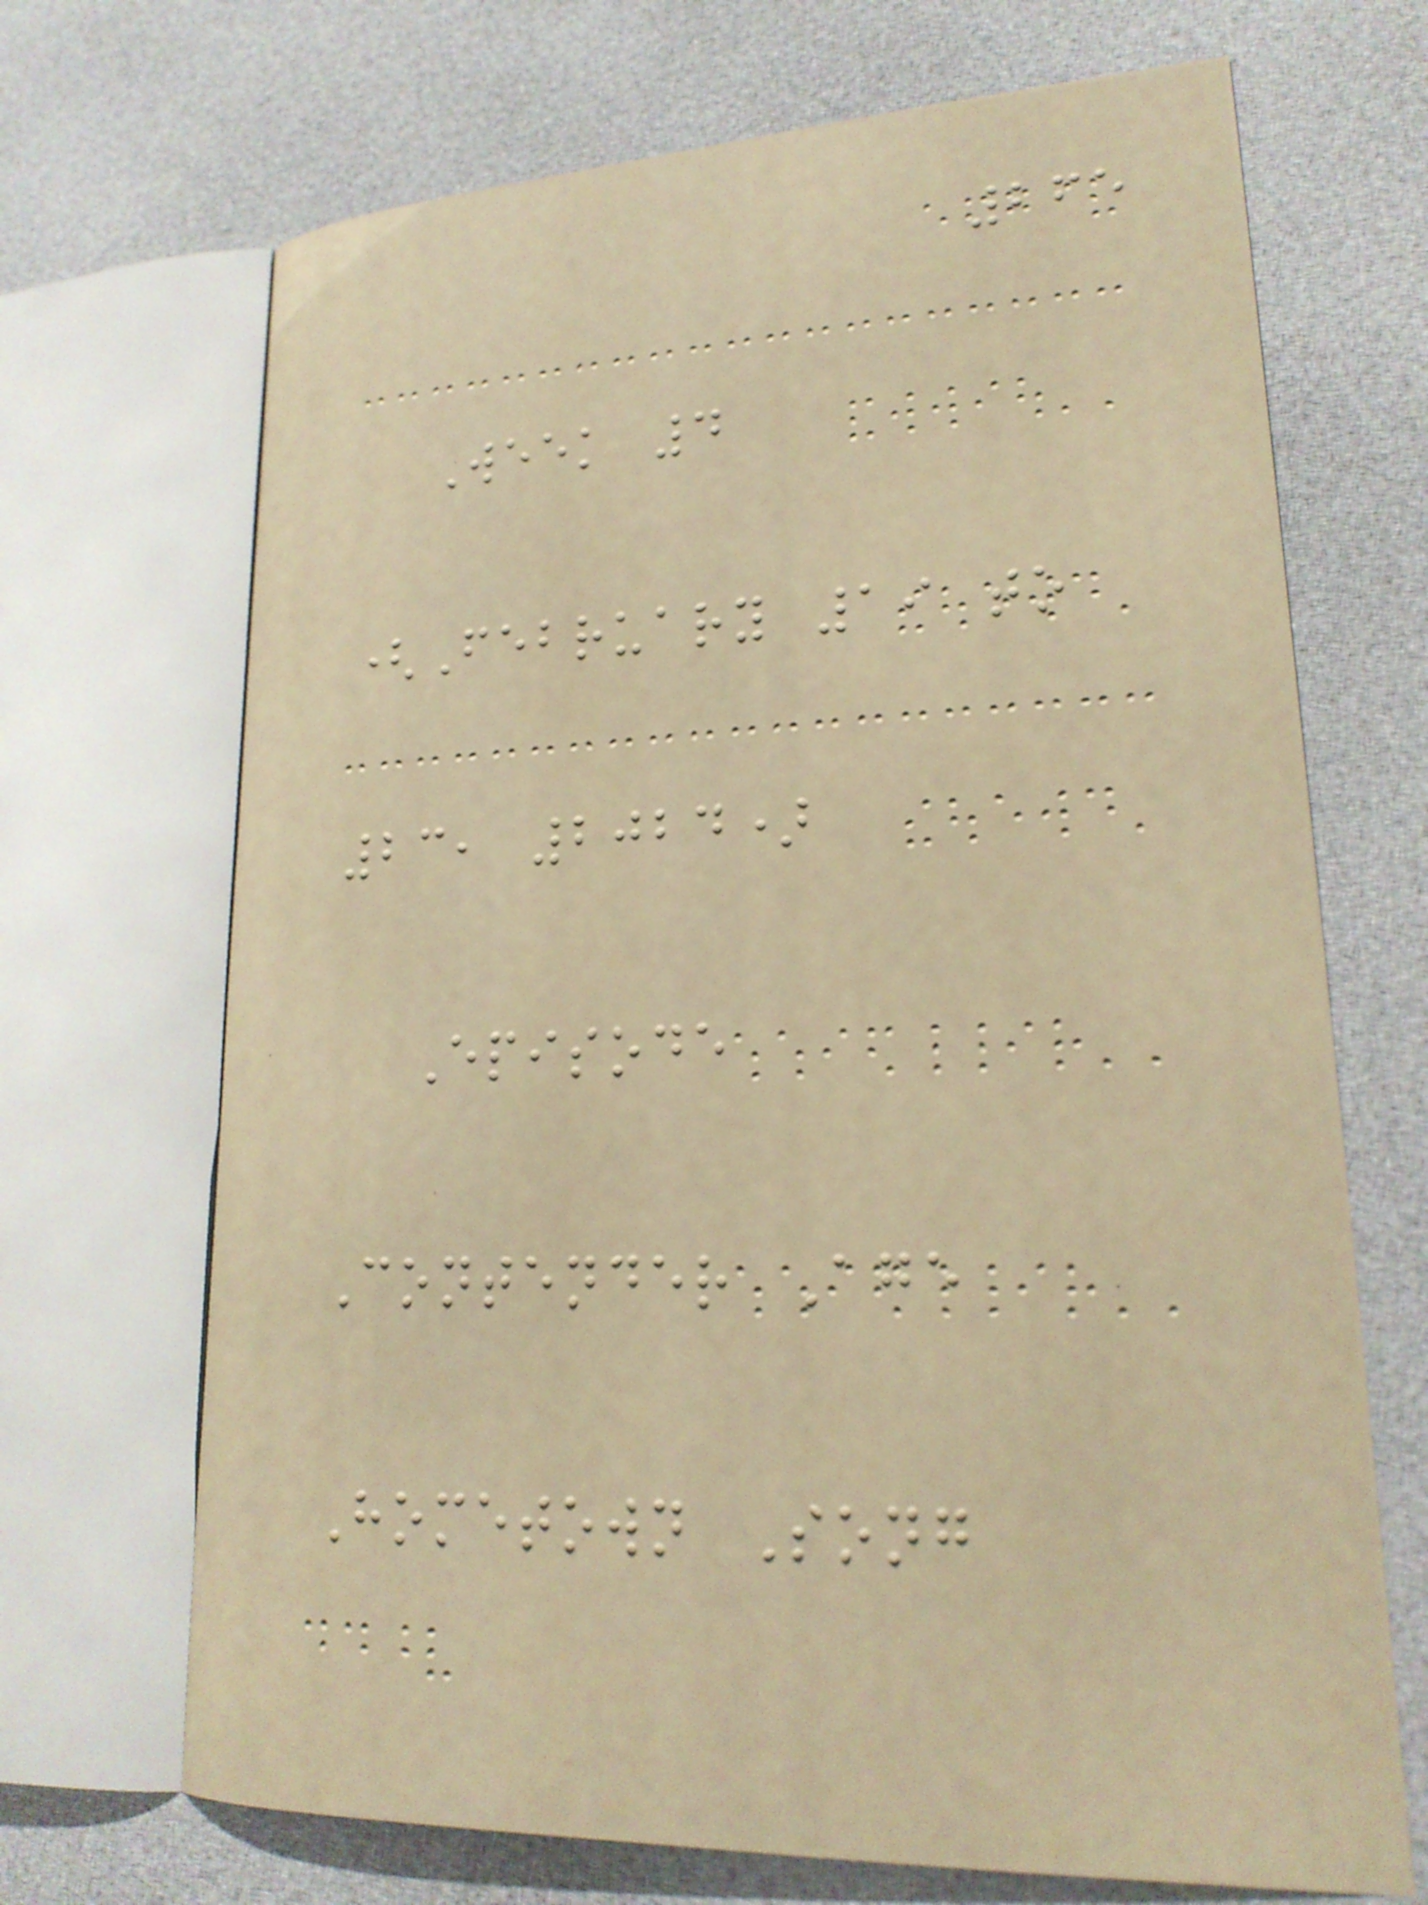265
Week 4
(February 19 to
23, 2024)
Episode
Contender Age
Hometown Song
